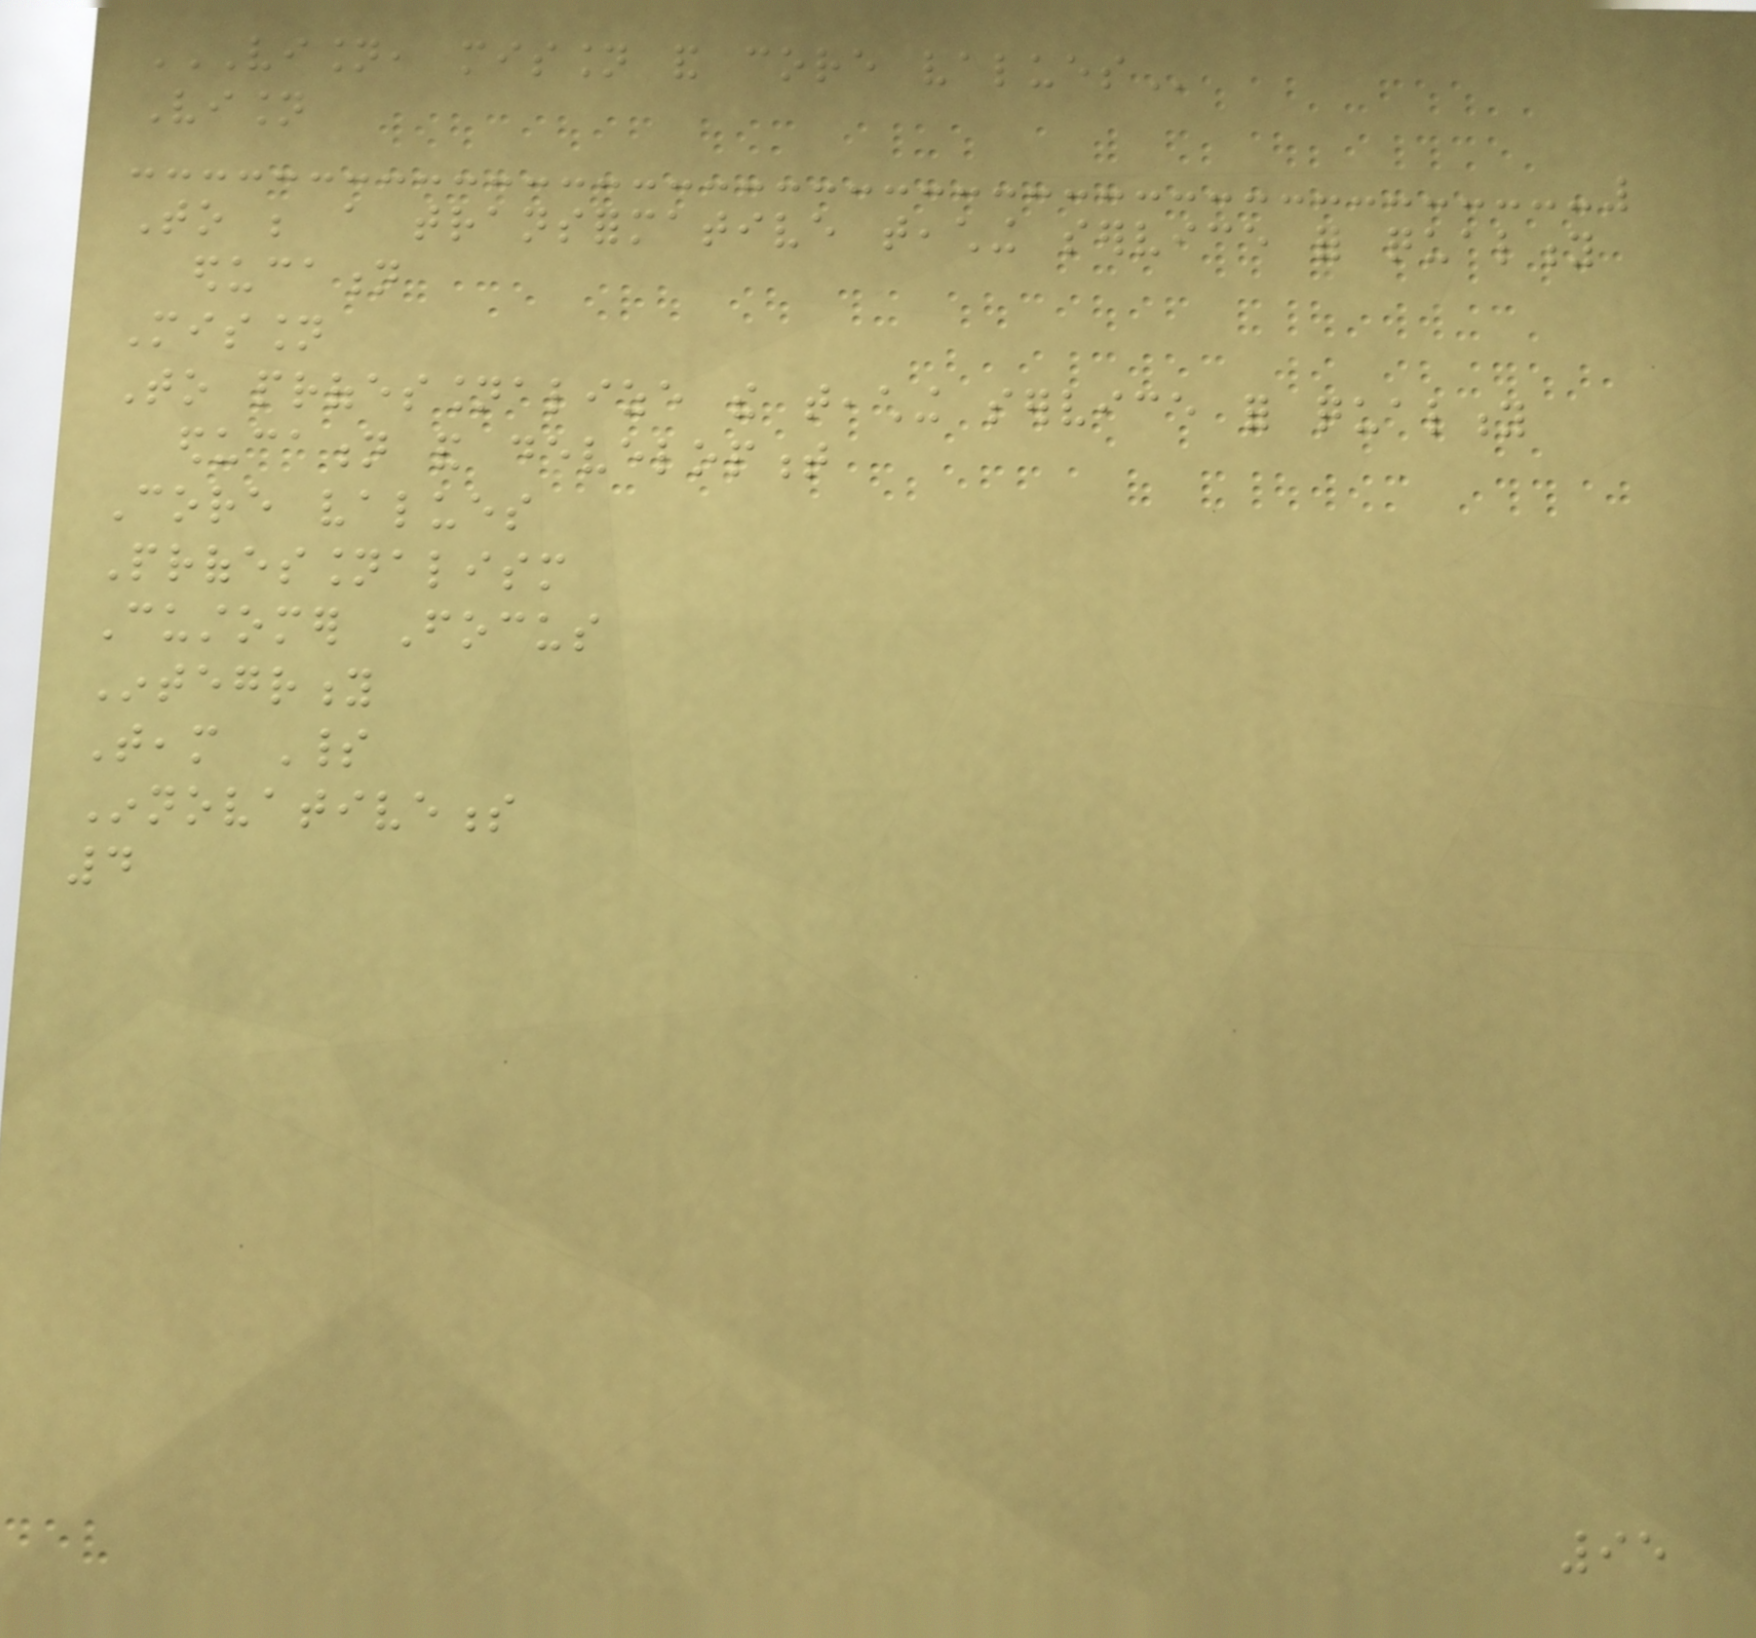VISION, MISSION AND CORE VALUES
Vision
To be a transformative teaching service for quality
education
Mission
To professionalize the teaching service for quality
education and development
Core values
Professionalism
Customer Focus
Integrity
Team Spirit
Innovativeness
4
95
